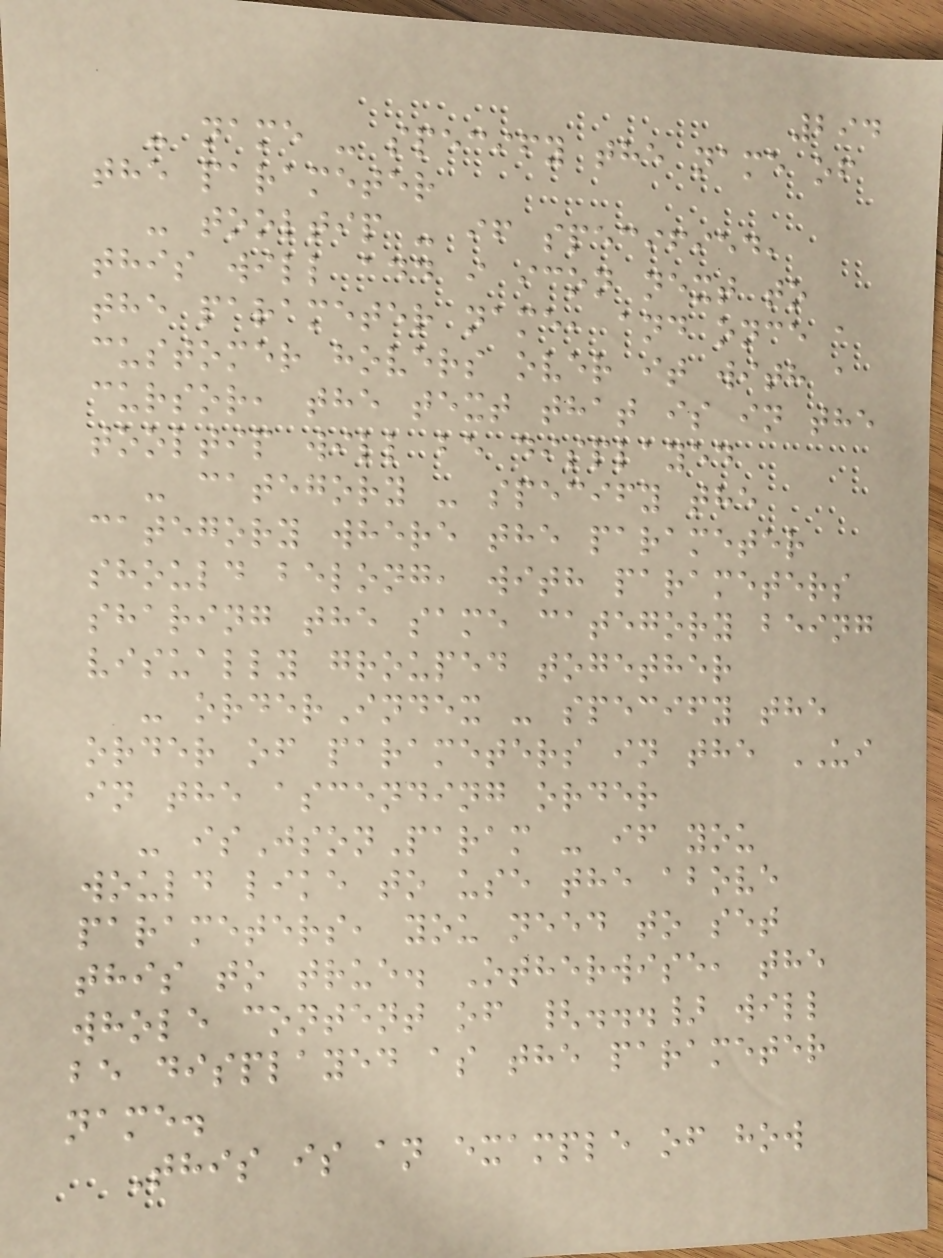294
- name - specify the name of
the parameter
- tooltip - if specified,
this will add i icon next to
the parameter name, and once a
customer hovers over it with a
cursor, the text that is in the
tooltip will be displayed
- category - specify the
category where the parameter
should belong, with parameters
sharing the same category being
visually grouped together
- orderIndex - specify the
order of parameters in the UI
in the ascending order
- isJsonParam - if you
would like to use the above
parameters, you need to set
this to true. Otherwise, the
whole content of {...} will
be displayed as the parameter
name.
This is an example of how
